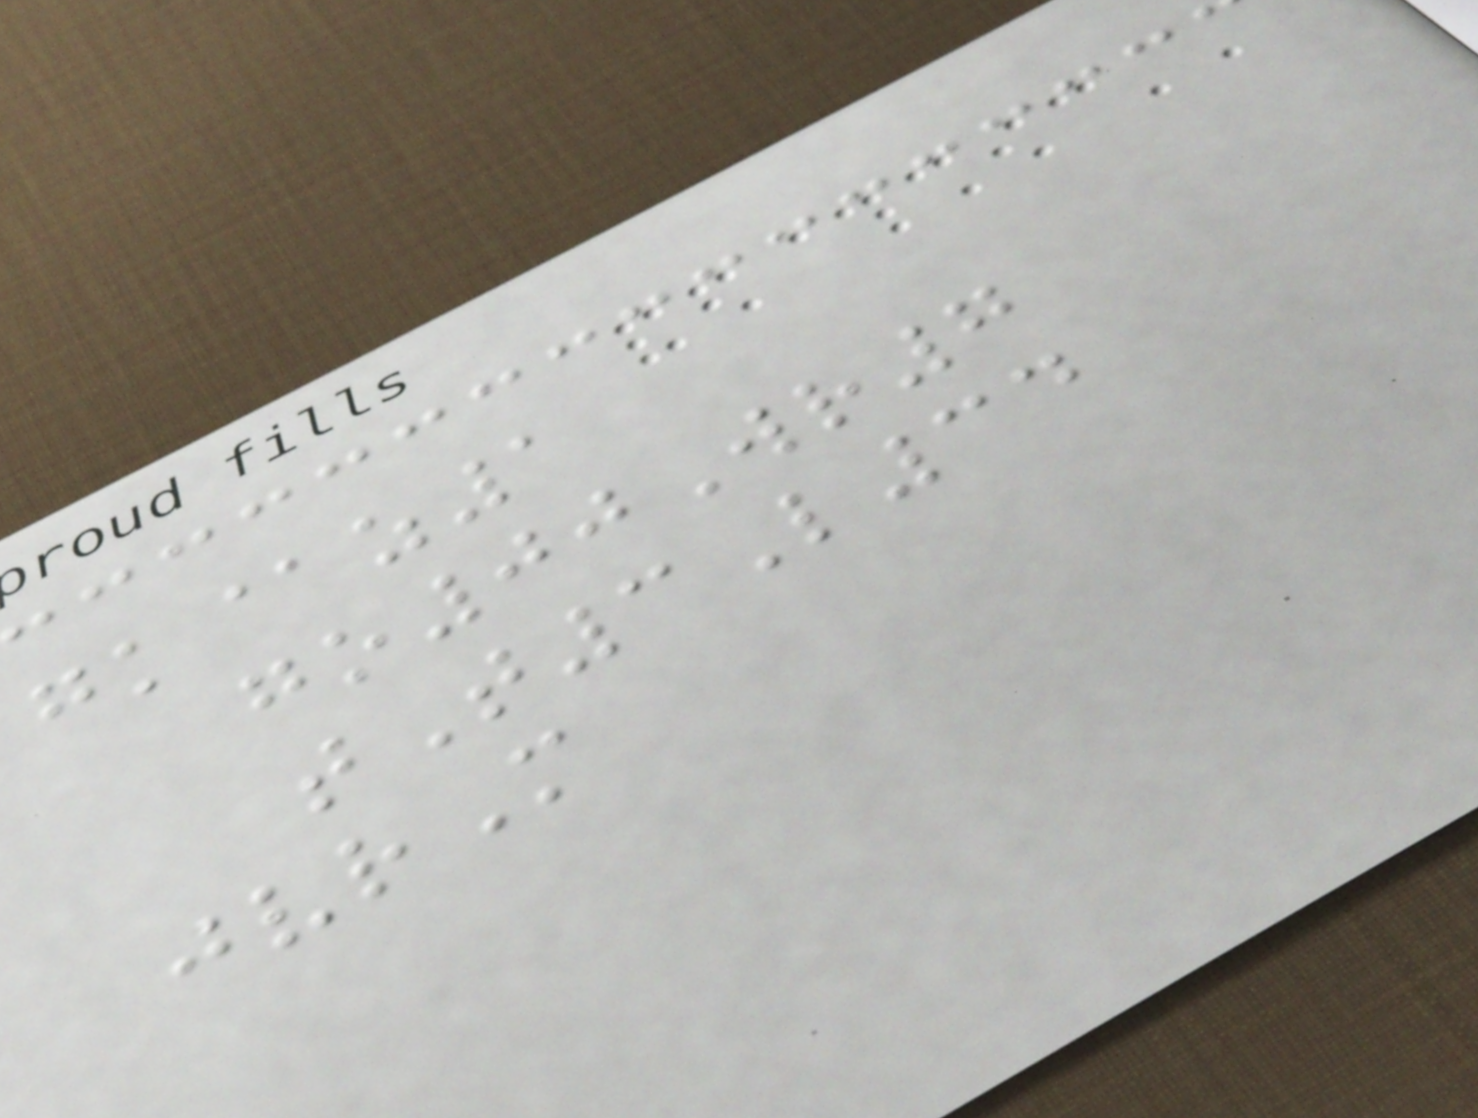gk@z1
go00Wr7
tT3L34
jvrM
